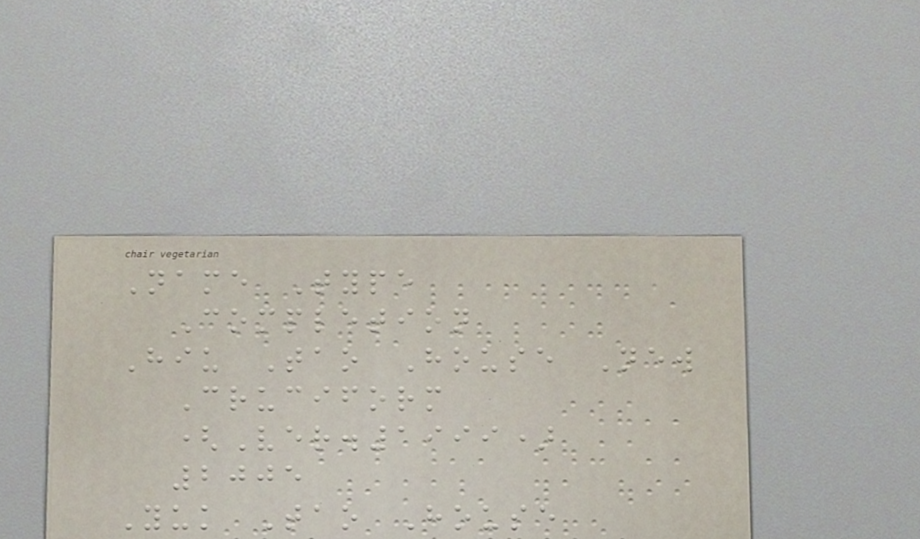Name Type
Completion
Hiu Tao House New
Cruciform
(Ver.1999)
2005
Yuk Tao House
